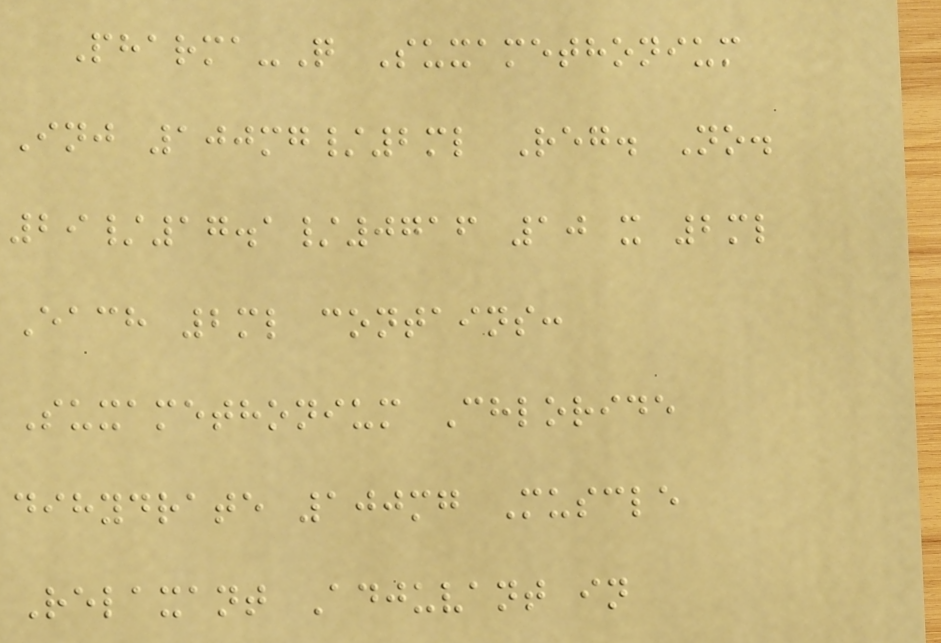Pharma-Q Suxamethonium
Inj 100mg/2ml Reg. No.
29/17.1/0716 10 x 2ml
Each 2ml contains:
Suxamethonium Chloride
dihydrate 100mg Muscle
Relaxant Adjuvant in
